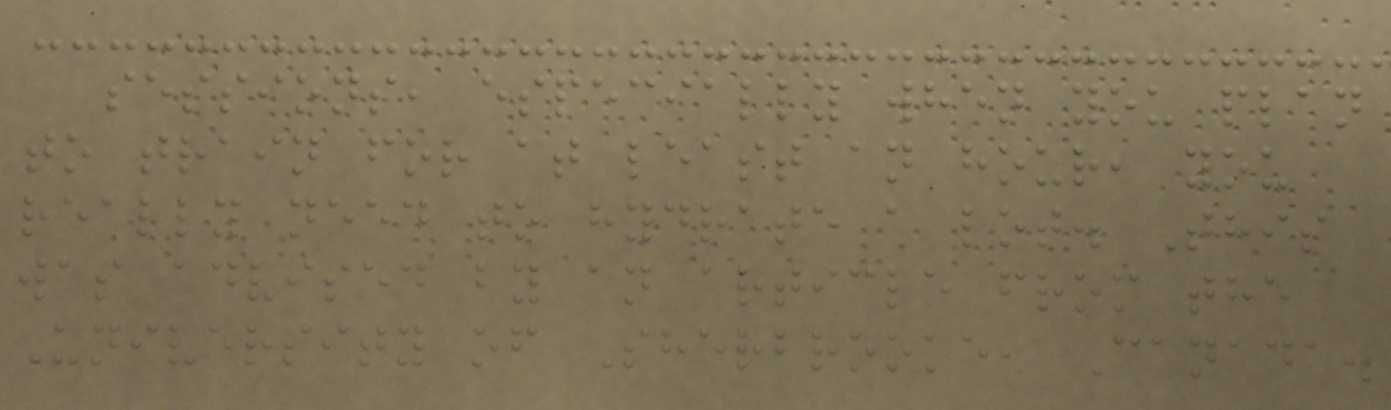sessions, especially when you plan
to train for at least an hour, you
really need to hydrate a lot. This
was advised by an article from the
University of Sherbrooke, Canada.
